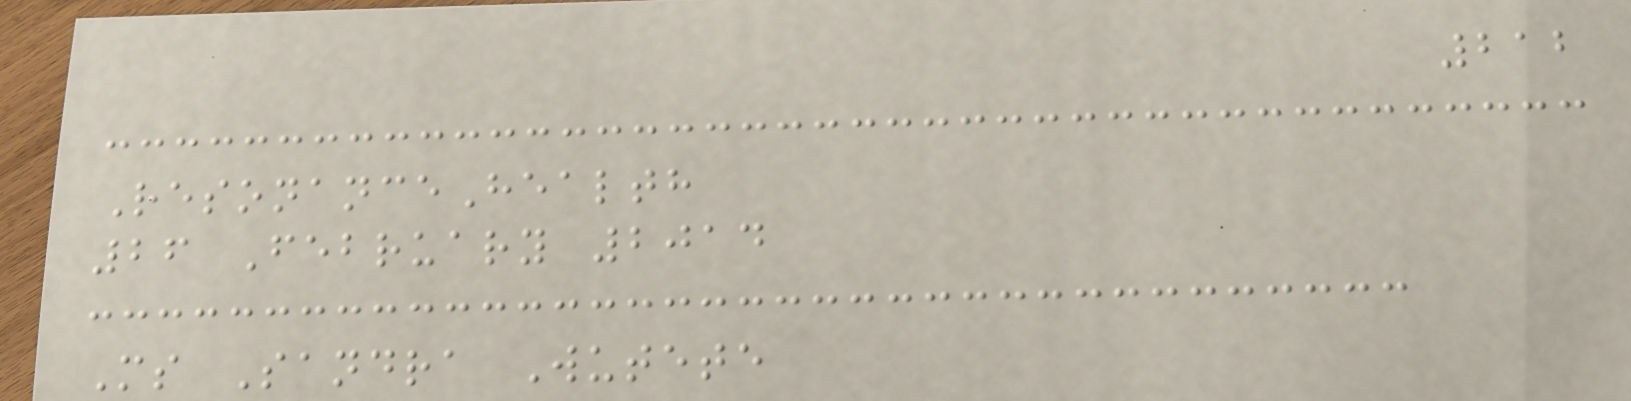212
ResonanceHealth
26 February 2014
Ms Sandra Wutete
